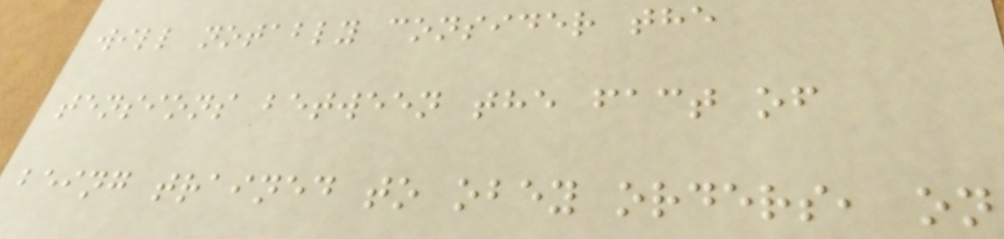will notably consider the
tensions between the fact of
being trained to obey orders, on
